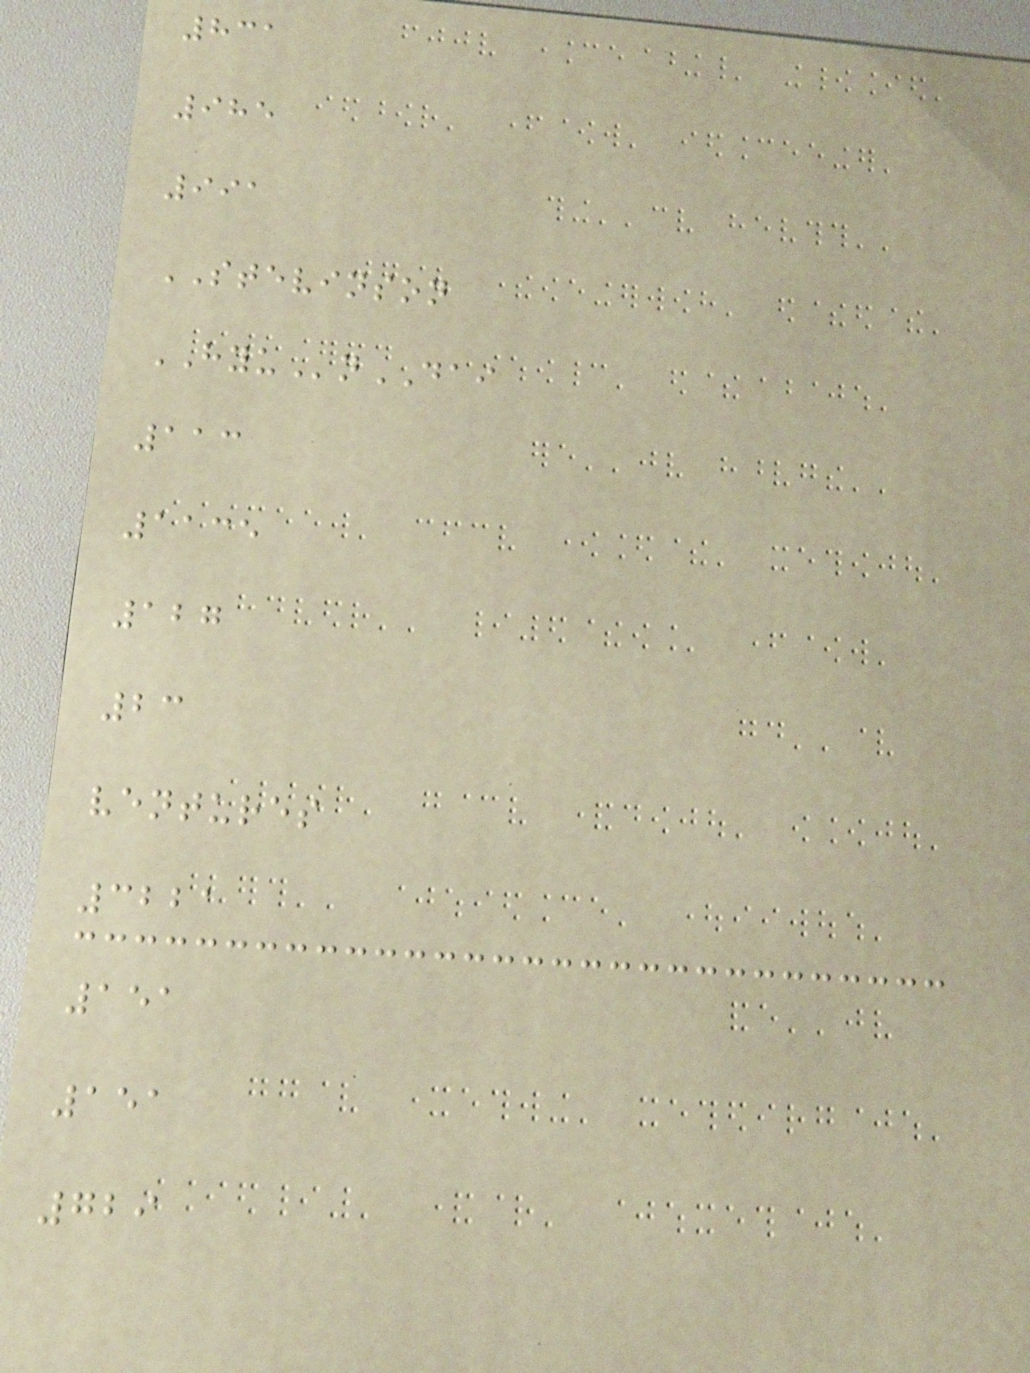831
985
991
STEVINSON
HYUnDAI
113
1135
127
23
ventures
3221
151
151
729
